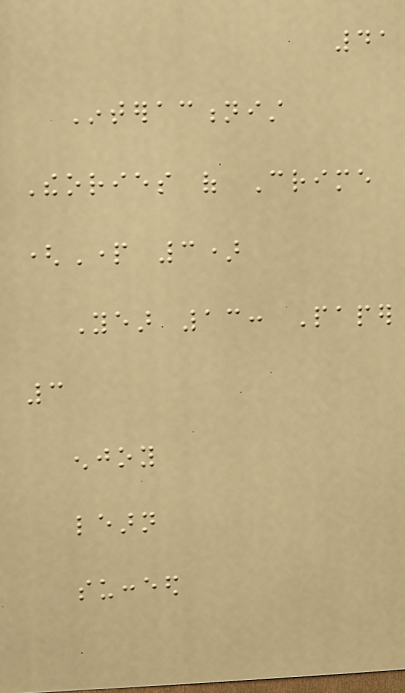41
Interactionist
Theories of Crime
(Part 3)
Year 13: Paper
3
enjoy
learn
succeed
